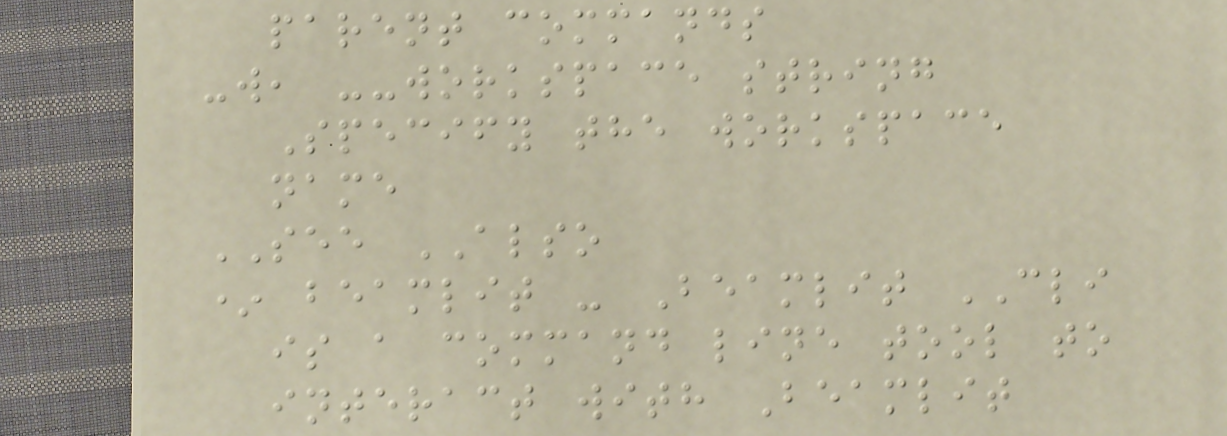parent commands
-w, --workspace string
Specify the workspace
name
SEE ALSO
* beamlit - Beamlit CLI
is a command line tool to
interact with Beamlit
